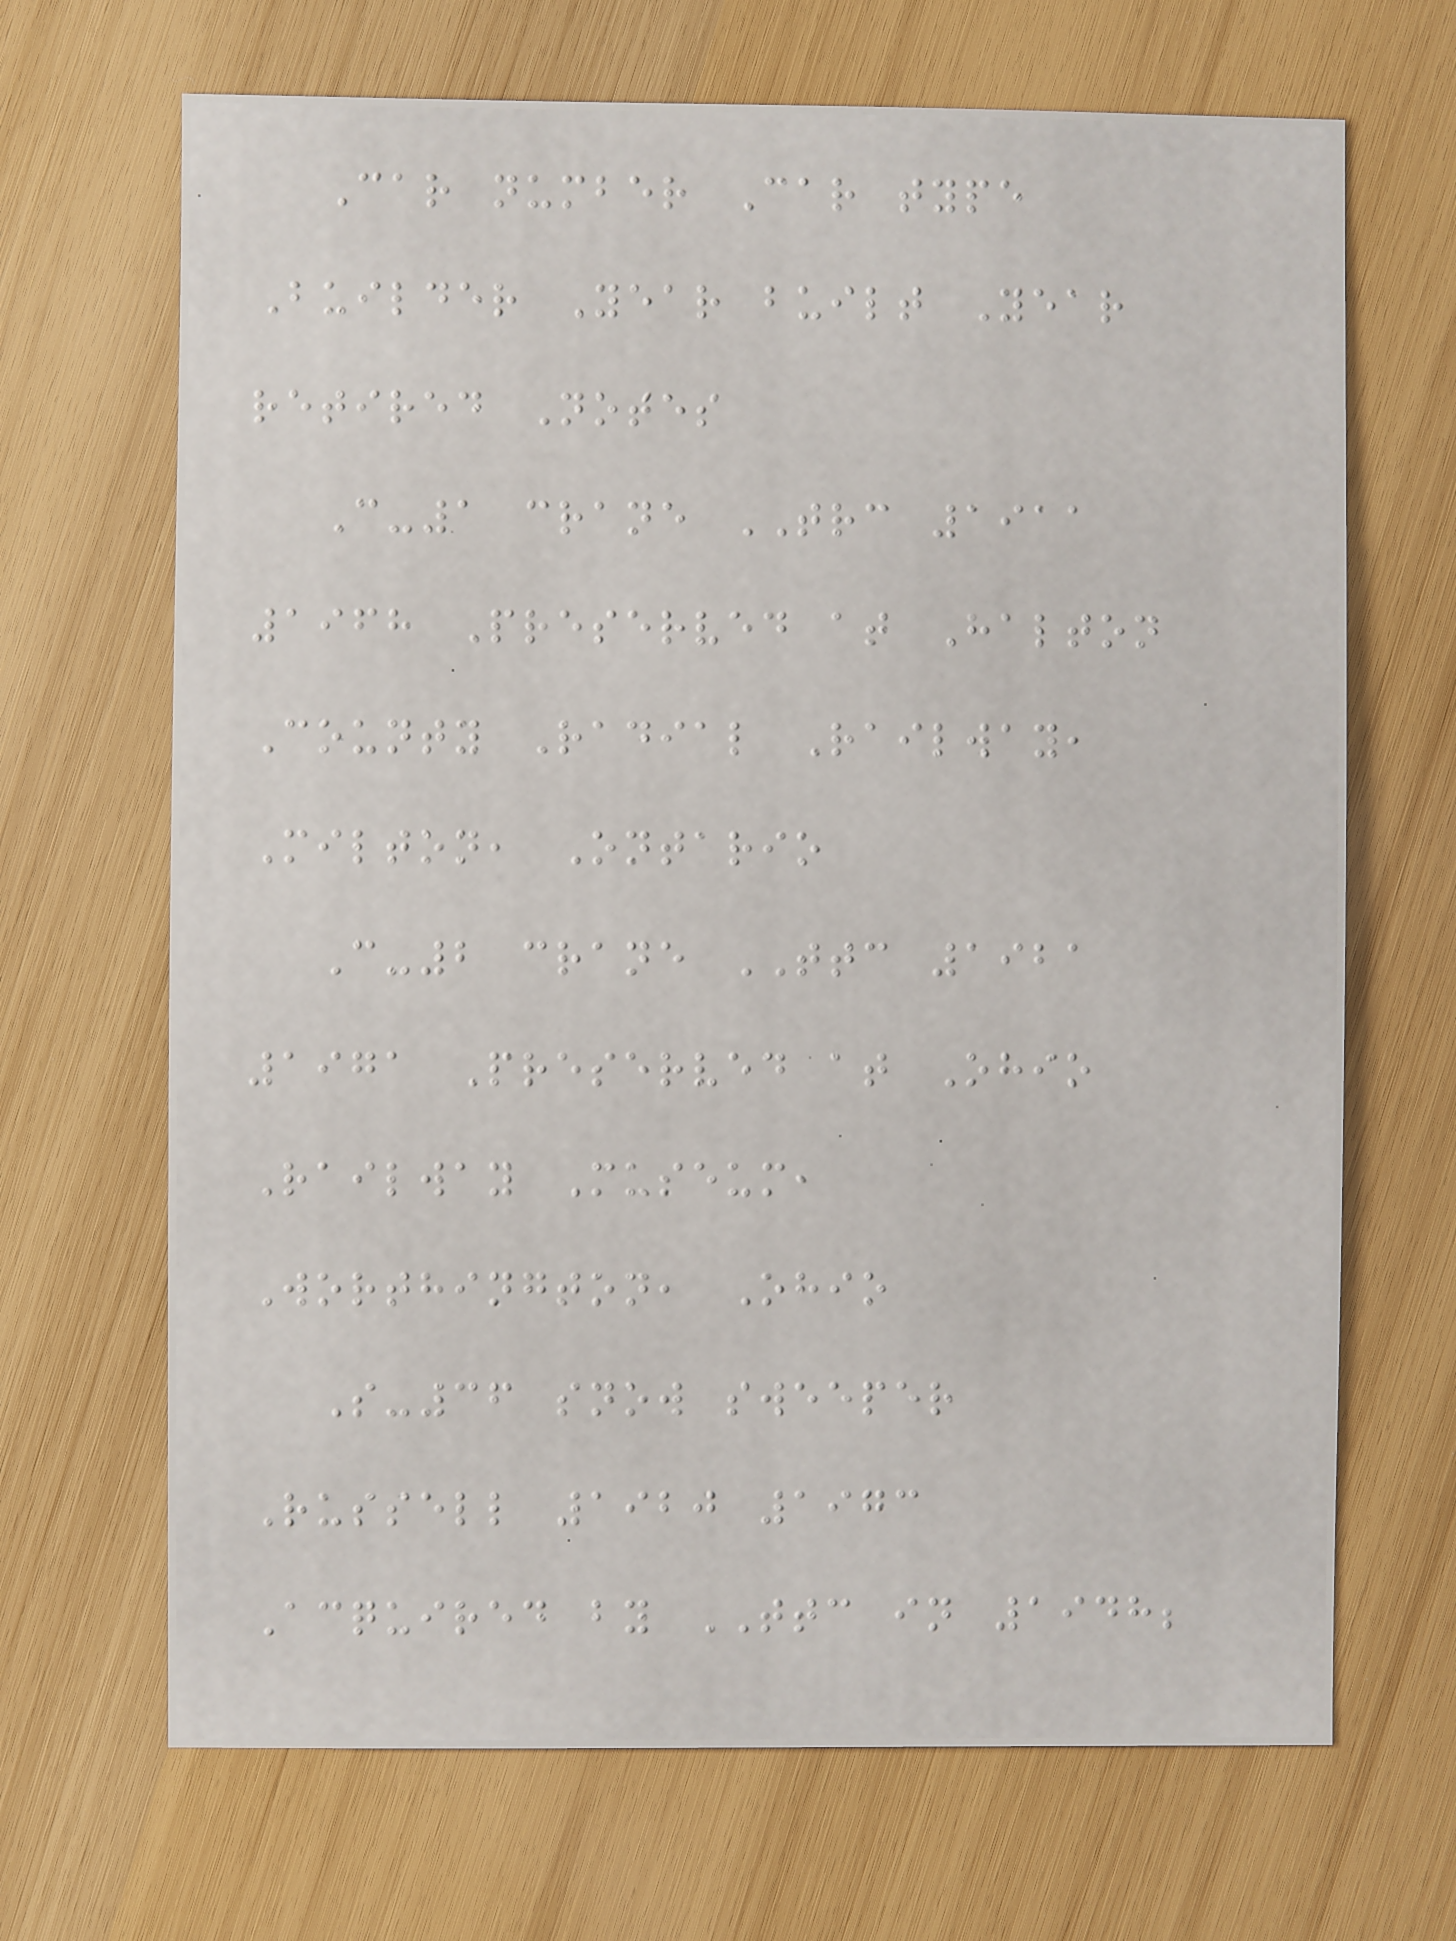Car number Car type
Builder Year built Year
retired Notes
C-1 crane TRC 1911
1968 Preserved at Halton
County Radial Railway,
Milton, Ontario
C-2 crane TTC 1921
1971 Preserved at Ohio
Railway Museum,
Worthington, Ohio
S-36 snow sweeper
Russell 1920 1973
Acquired by TTC in 1948;
